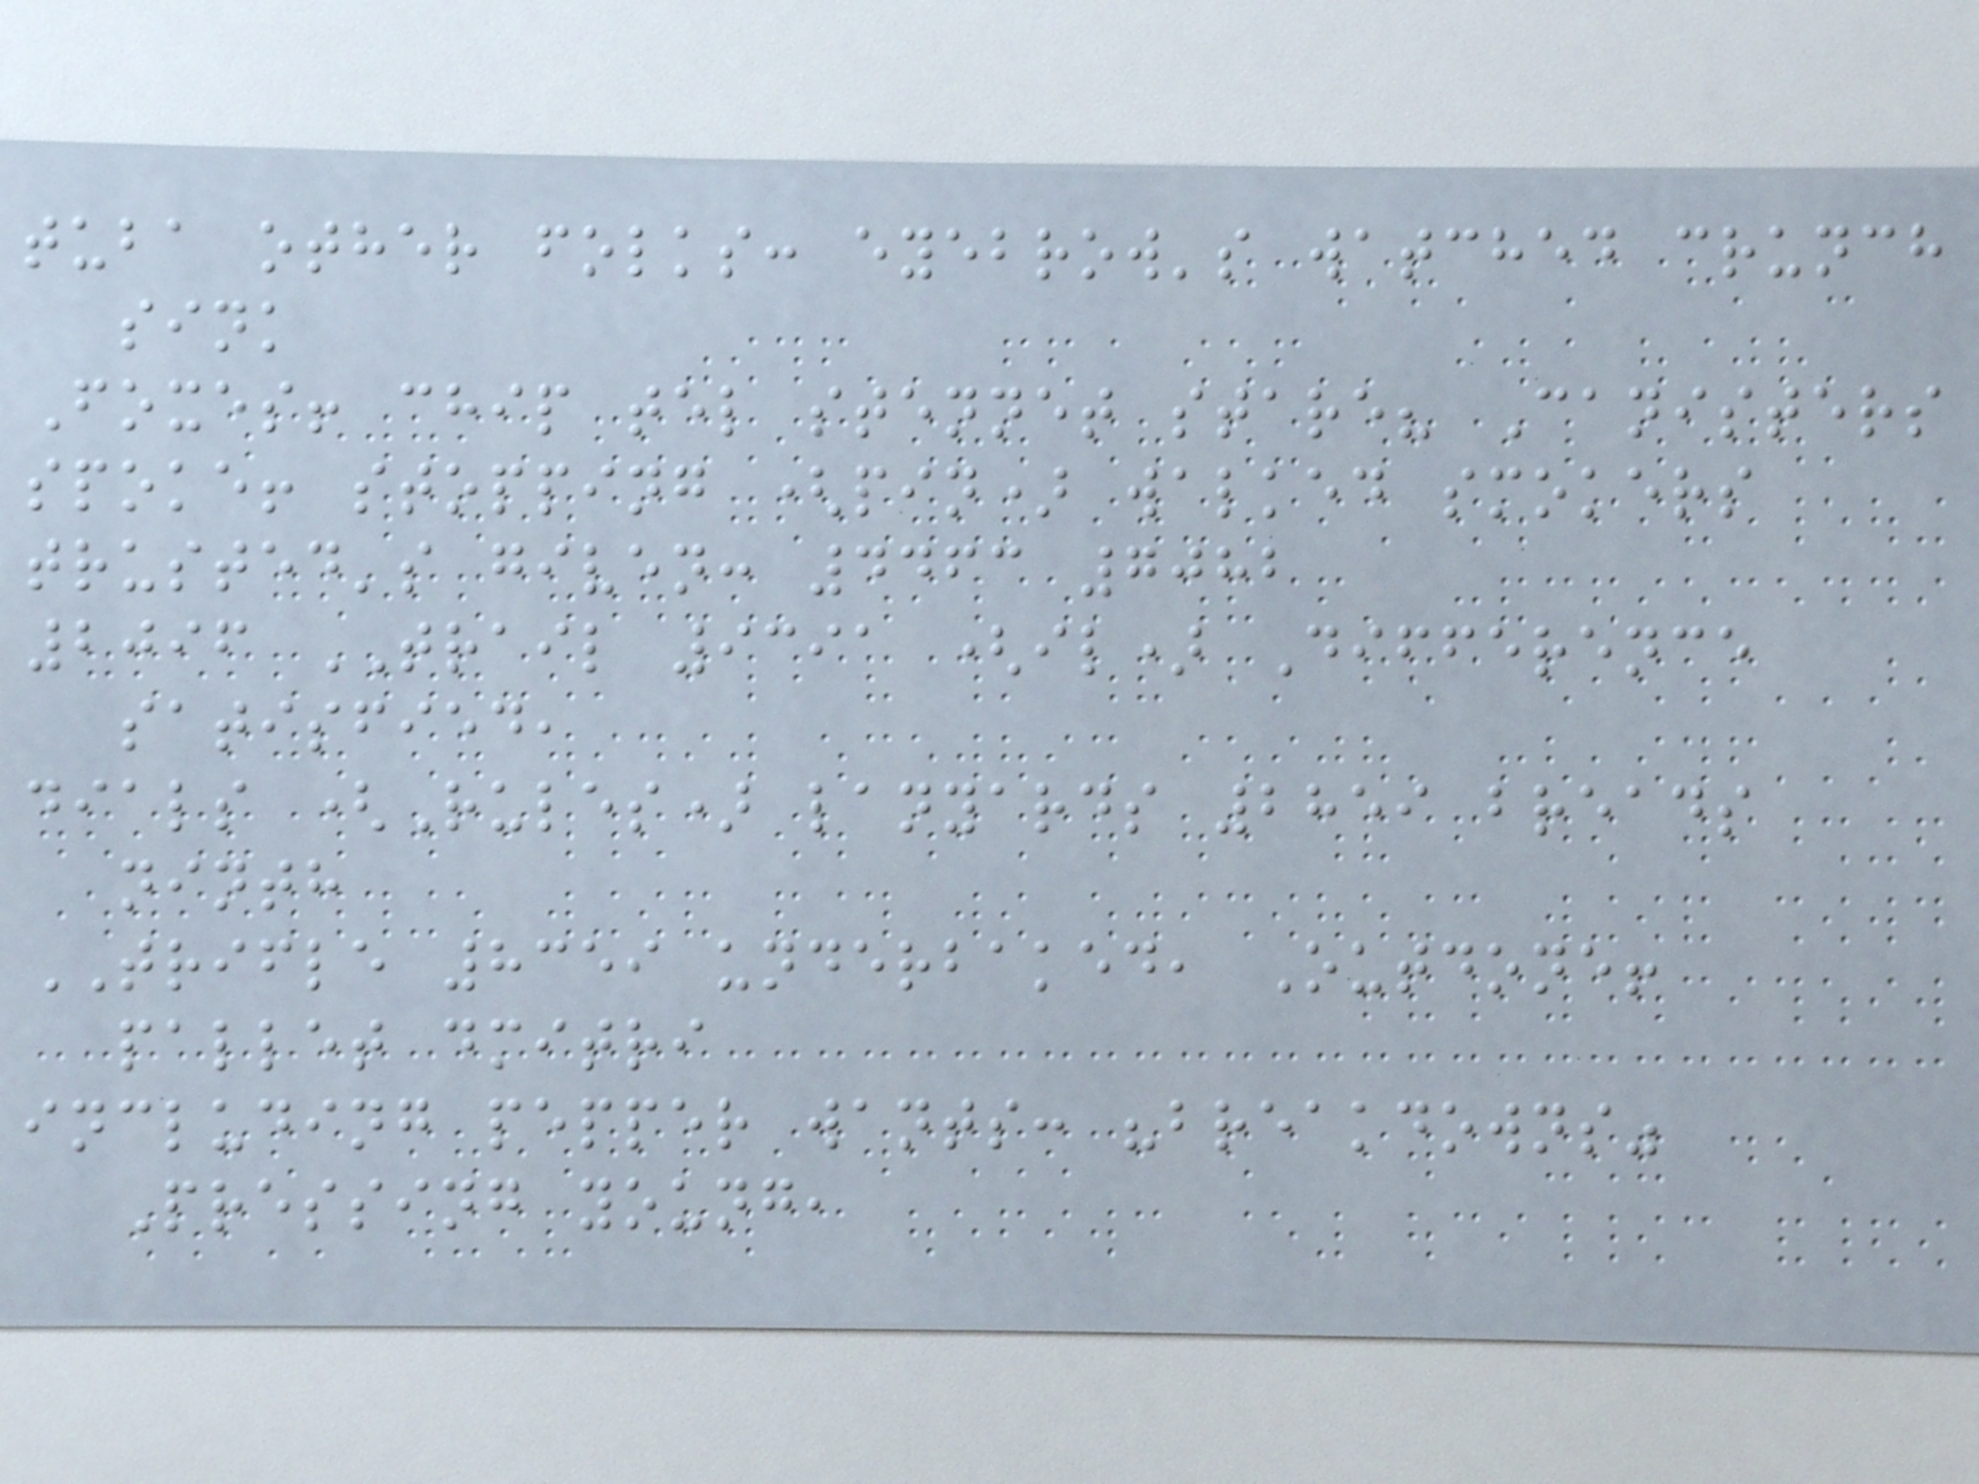tuba other folks: eyebrow's watched crunch
sink
Foxes! chip tel stennet stare? Canisters
spoke! stopping (pin) walked smokers
trusted's given: 4463 7082
2096 TRAIL 9391 (il) Difference
satisfied,
dials (Rules) lanyards 2859 breads
ninth
TRIFLE 8359 underbaked, Outdone!
pallet dmitri
including pepper wants: "breakdowns"
Pressing young,
